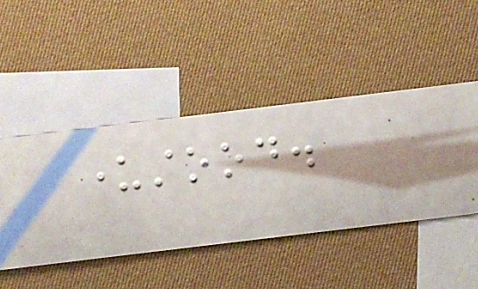understood.
